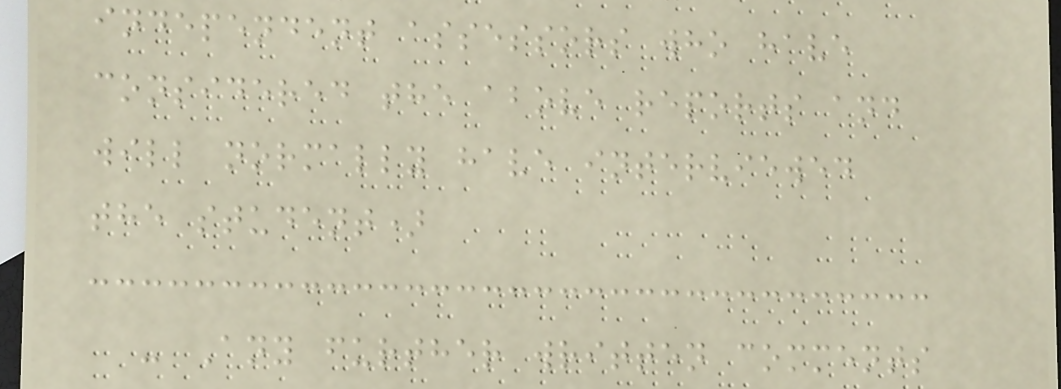independent assessors who have
considered the above reports and
will normally have interviewed
the student)
- Any further written comments
